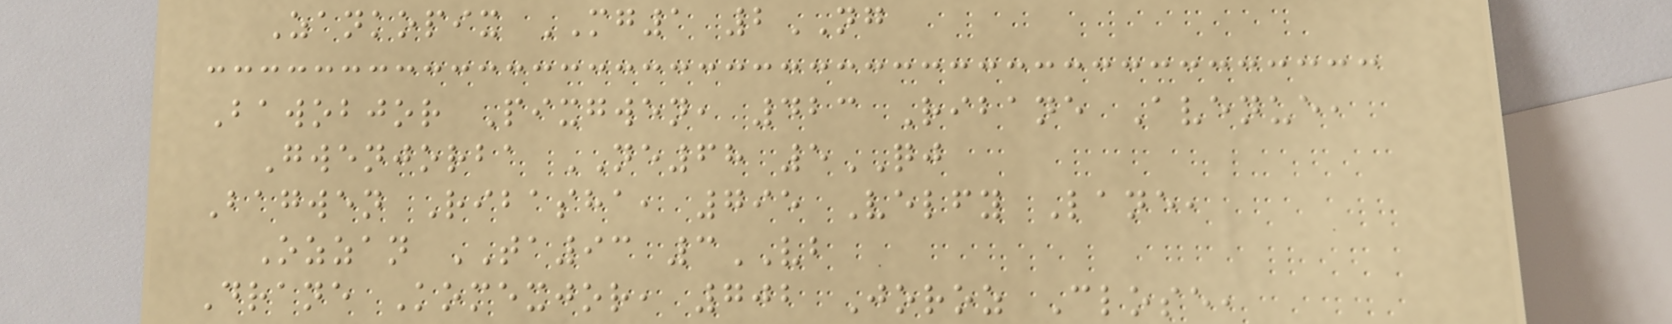Zankopix MG1 2NG
Bawobjor Pixgwen, 423 Ribane Avenue,
Gwenjorba NE68 5QJ
Bagwen Ribasha, 795 Velfy Lane,
Ozzan TA93 3VB
Drane Komexjor, 702 Joroz Close,
